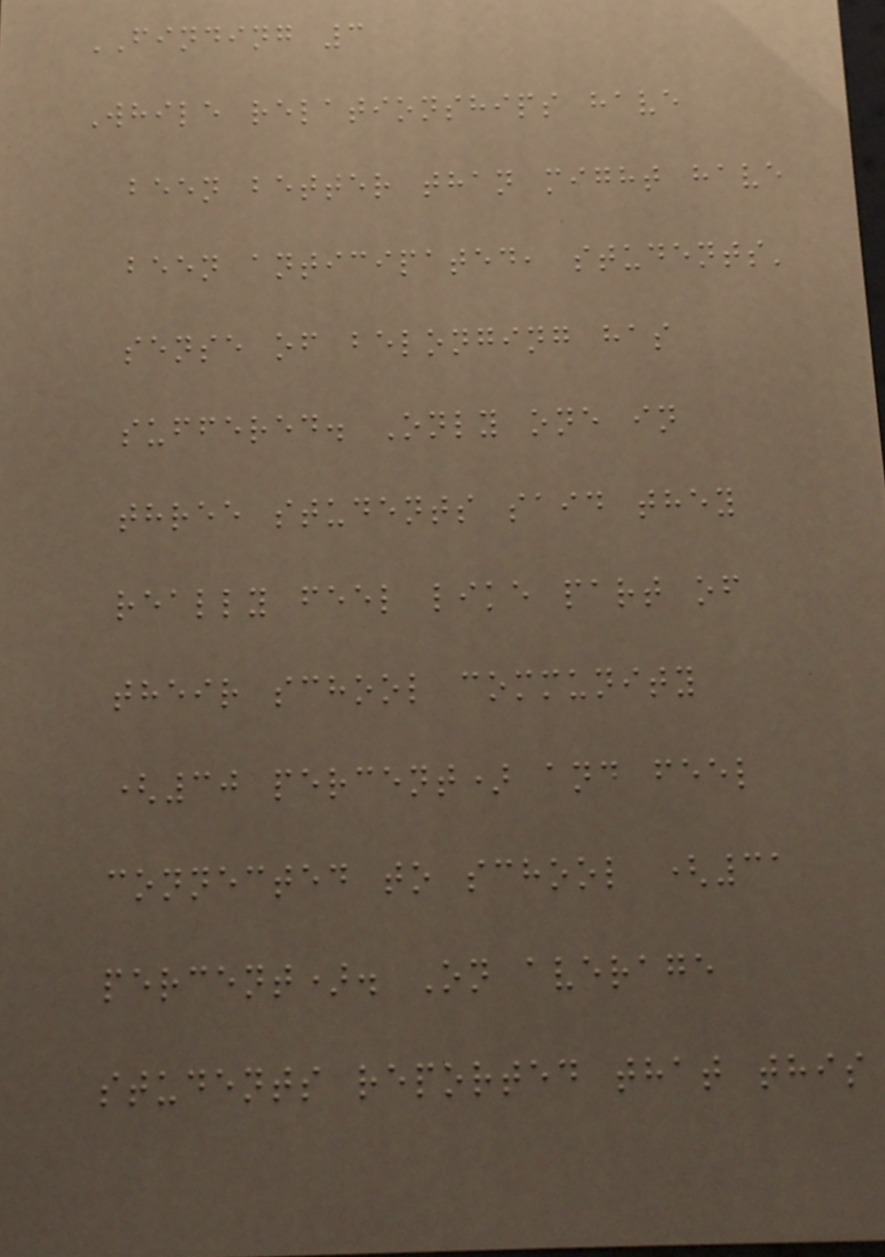FINDING 3
While relationships have
been better than might have
been anticipated, students'
sense of belonging has
suffered. Only one in
three students said they
really feel like part of
their school community
(30 percent) and feel
connected to school (31
percent). On average
students reported that this
